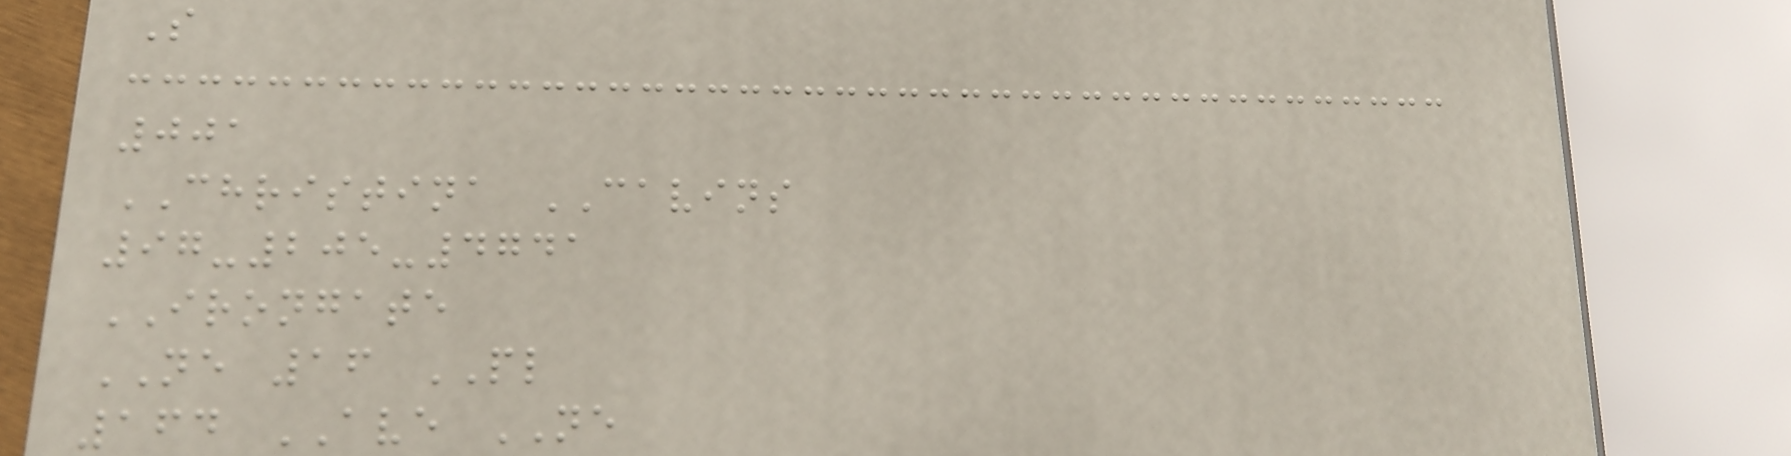S
001
CHRISTINA CAVINS
97-205-4741
IRONGATE
NE 16 PL
164 AVE NE
